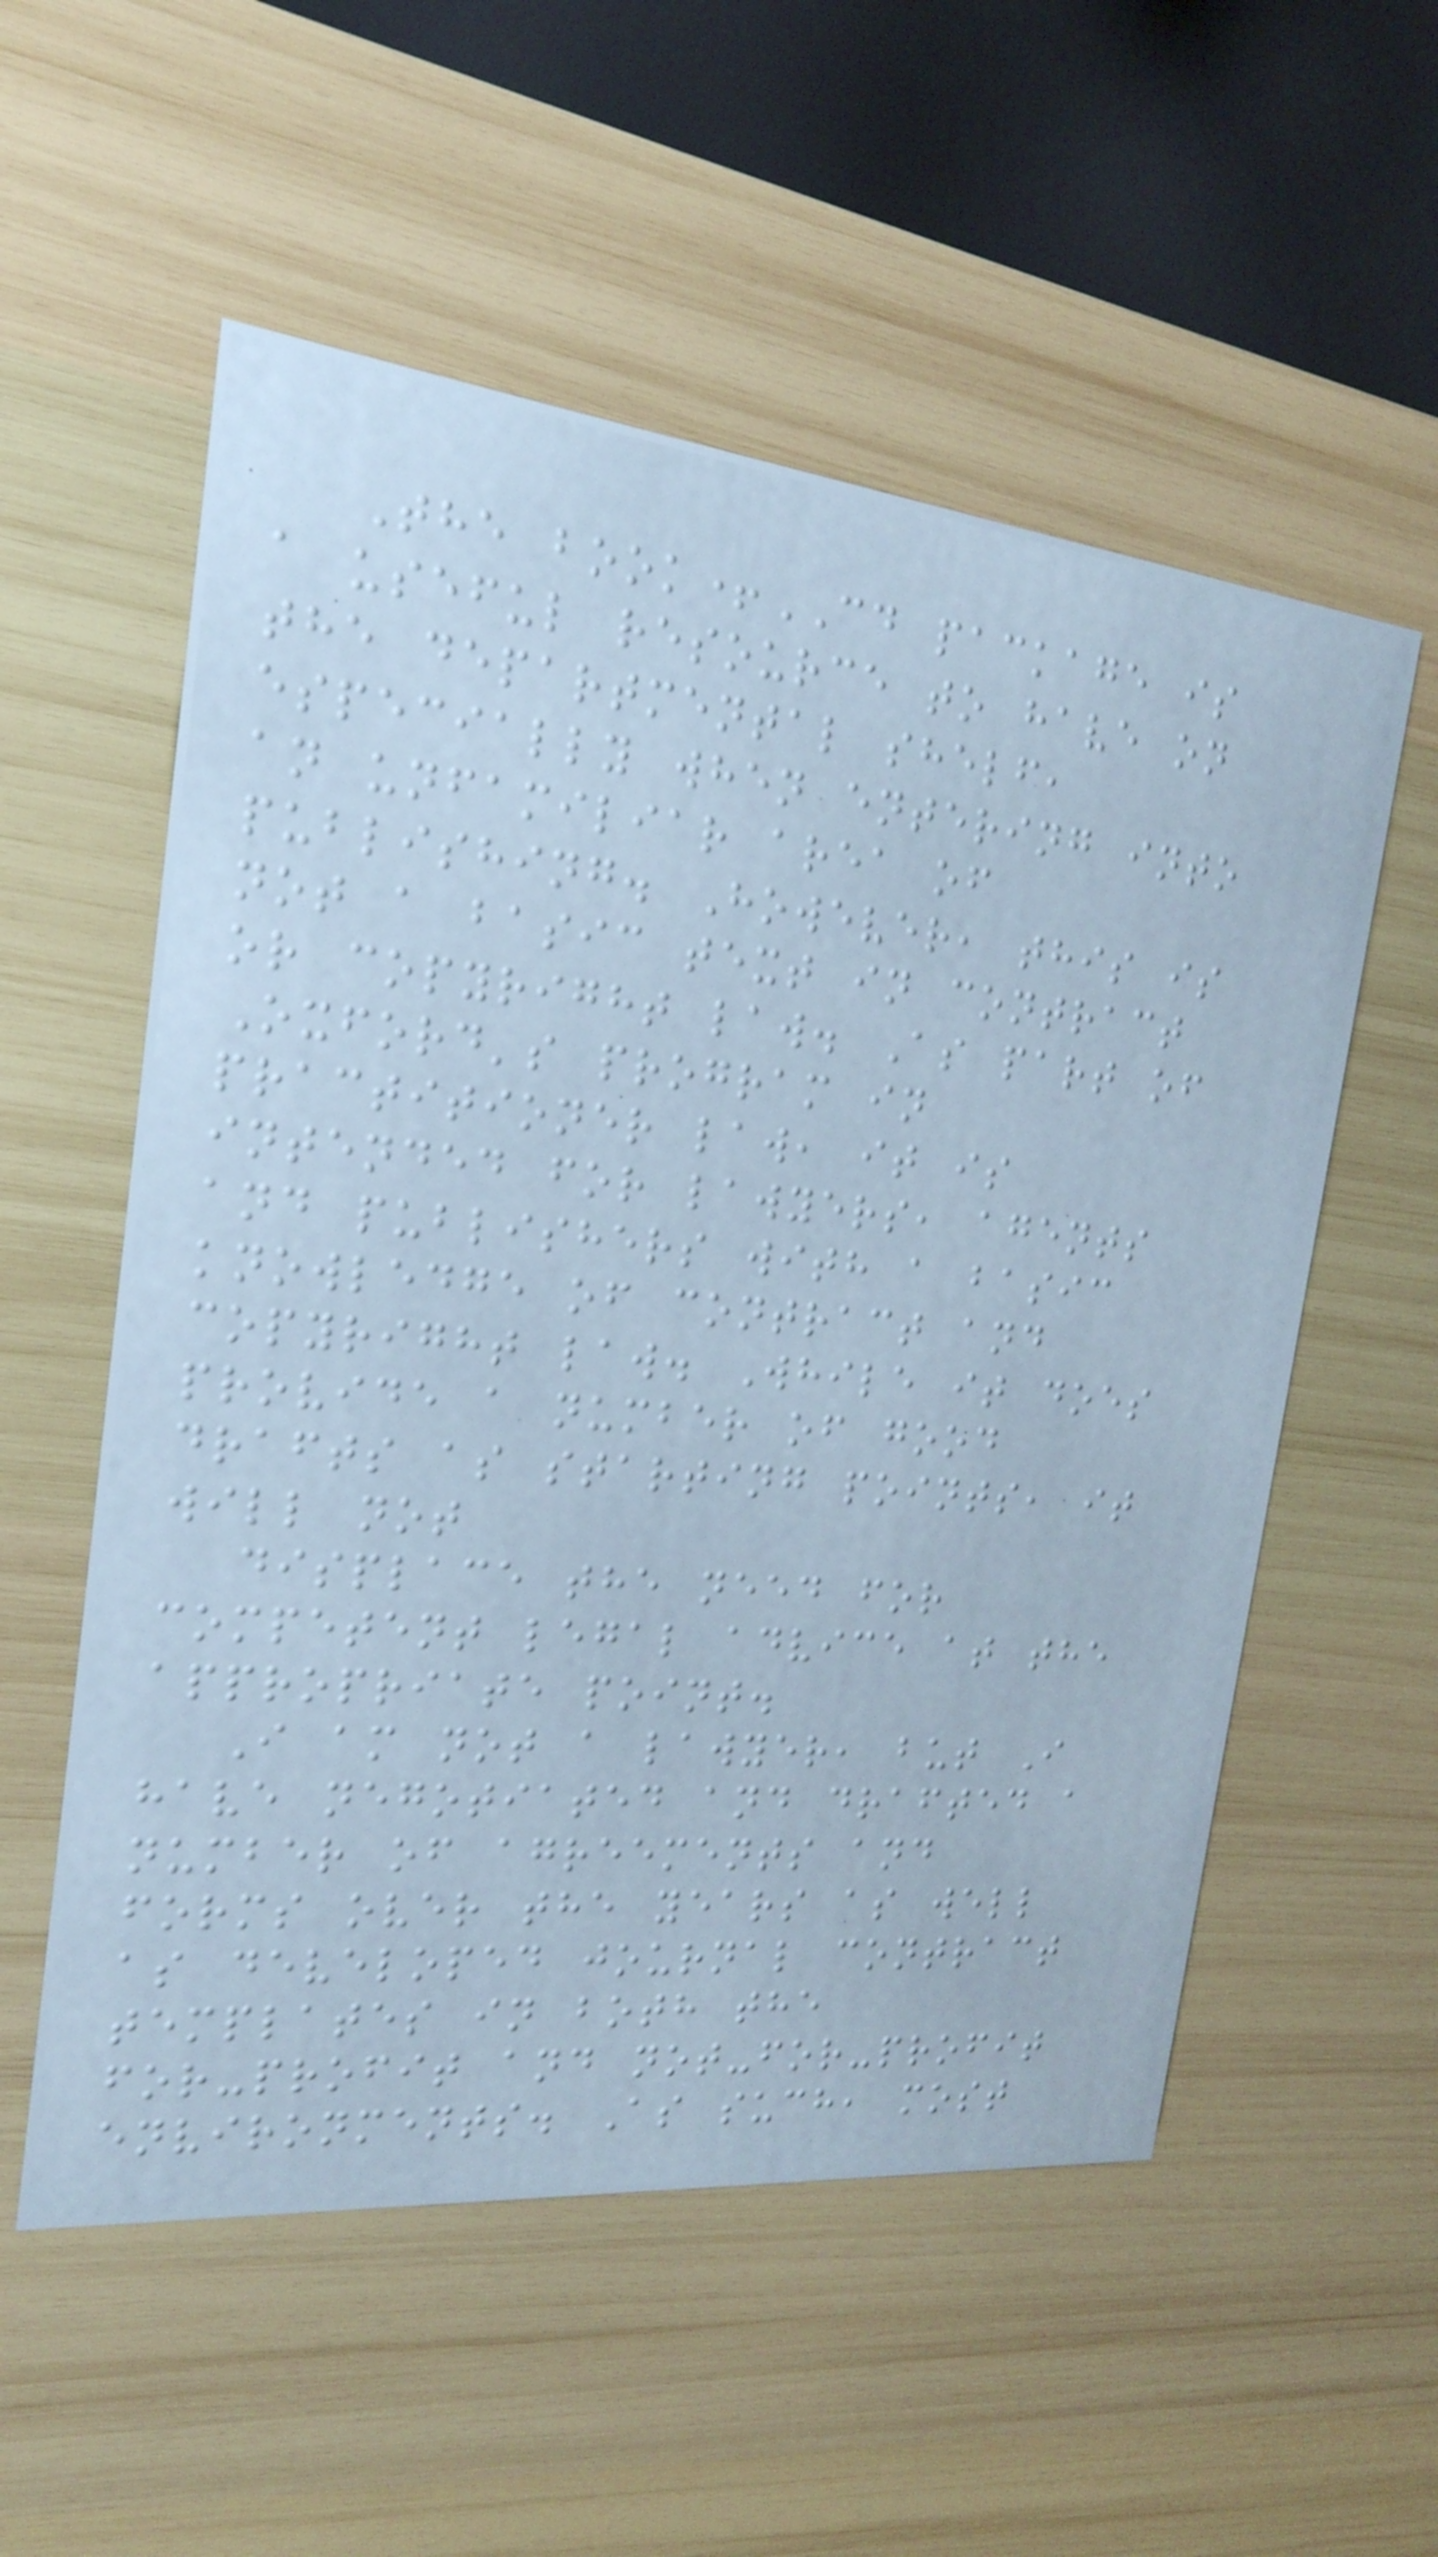The book+CD package is
a useful resource to have on
the departmental shelf,
especially when entering into
an unfamiliar area of
publishing. However, this is
not a basic text in contract
or copyright law. As part of
Oxford's program in
practitioner law, it is
intended for lawyers, agents
and publishers with a basic
knowledge of contract and
copyright law. While it does
provide a number of good
drafts as starting points, it
will not
displace the need for
competent legal advice at the
appropriate point.
I am not a lawyer, but I
have negotiated and drafted a
number of agreements and
forms over the years as well
as developed journal contract
templates in both the
for-profit and not-for-profit
environments. As such, most
